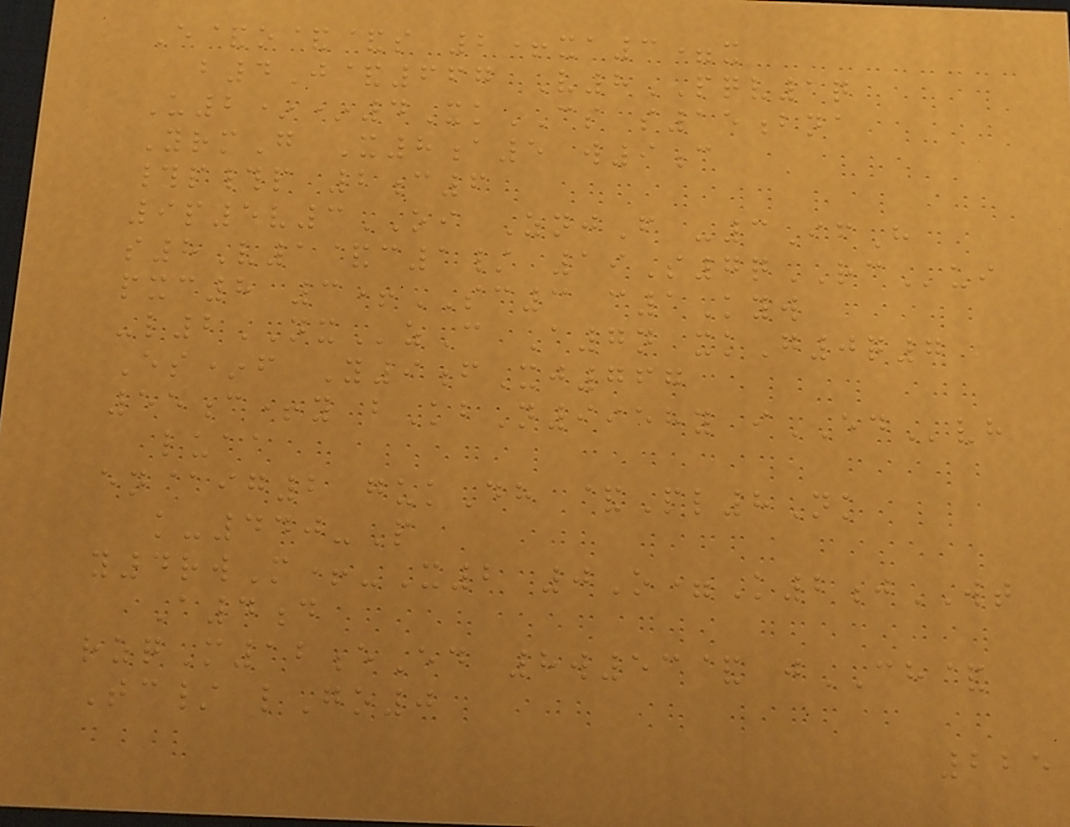E&o&&s 2+xa3=x
b4J&667 V8PQV1q
U2**4XkCS s15bna
YrmG X8a5 w9c
#p#p 2c6
9p5v3OI ZnjF -3IfH
s8V1&c1/ 19S7qRCui
pxc8 3+SC3 c1Kyw
-l2NXzC A7n xkG0q7
Es*f Y9fXj767
55c+y bKbN9958y iEDvh
luaa
en@ig2 gukDh &Pl8Nk
k-440-P
y4rwM+-X2 0O=K2jWT
A4d
rzqM12eEd 8w53& jCH&
Tc/ lGo0
225
